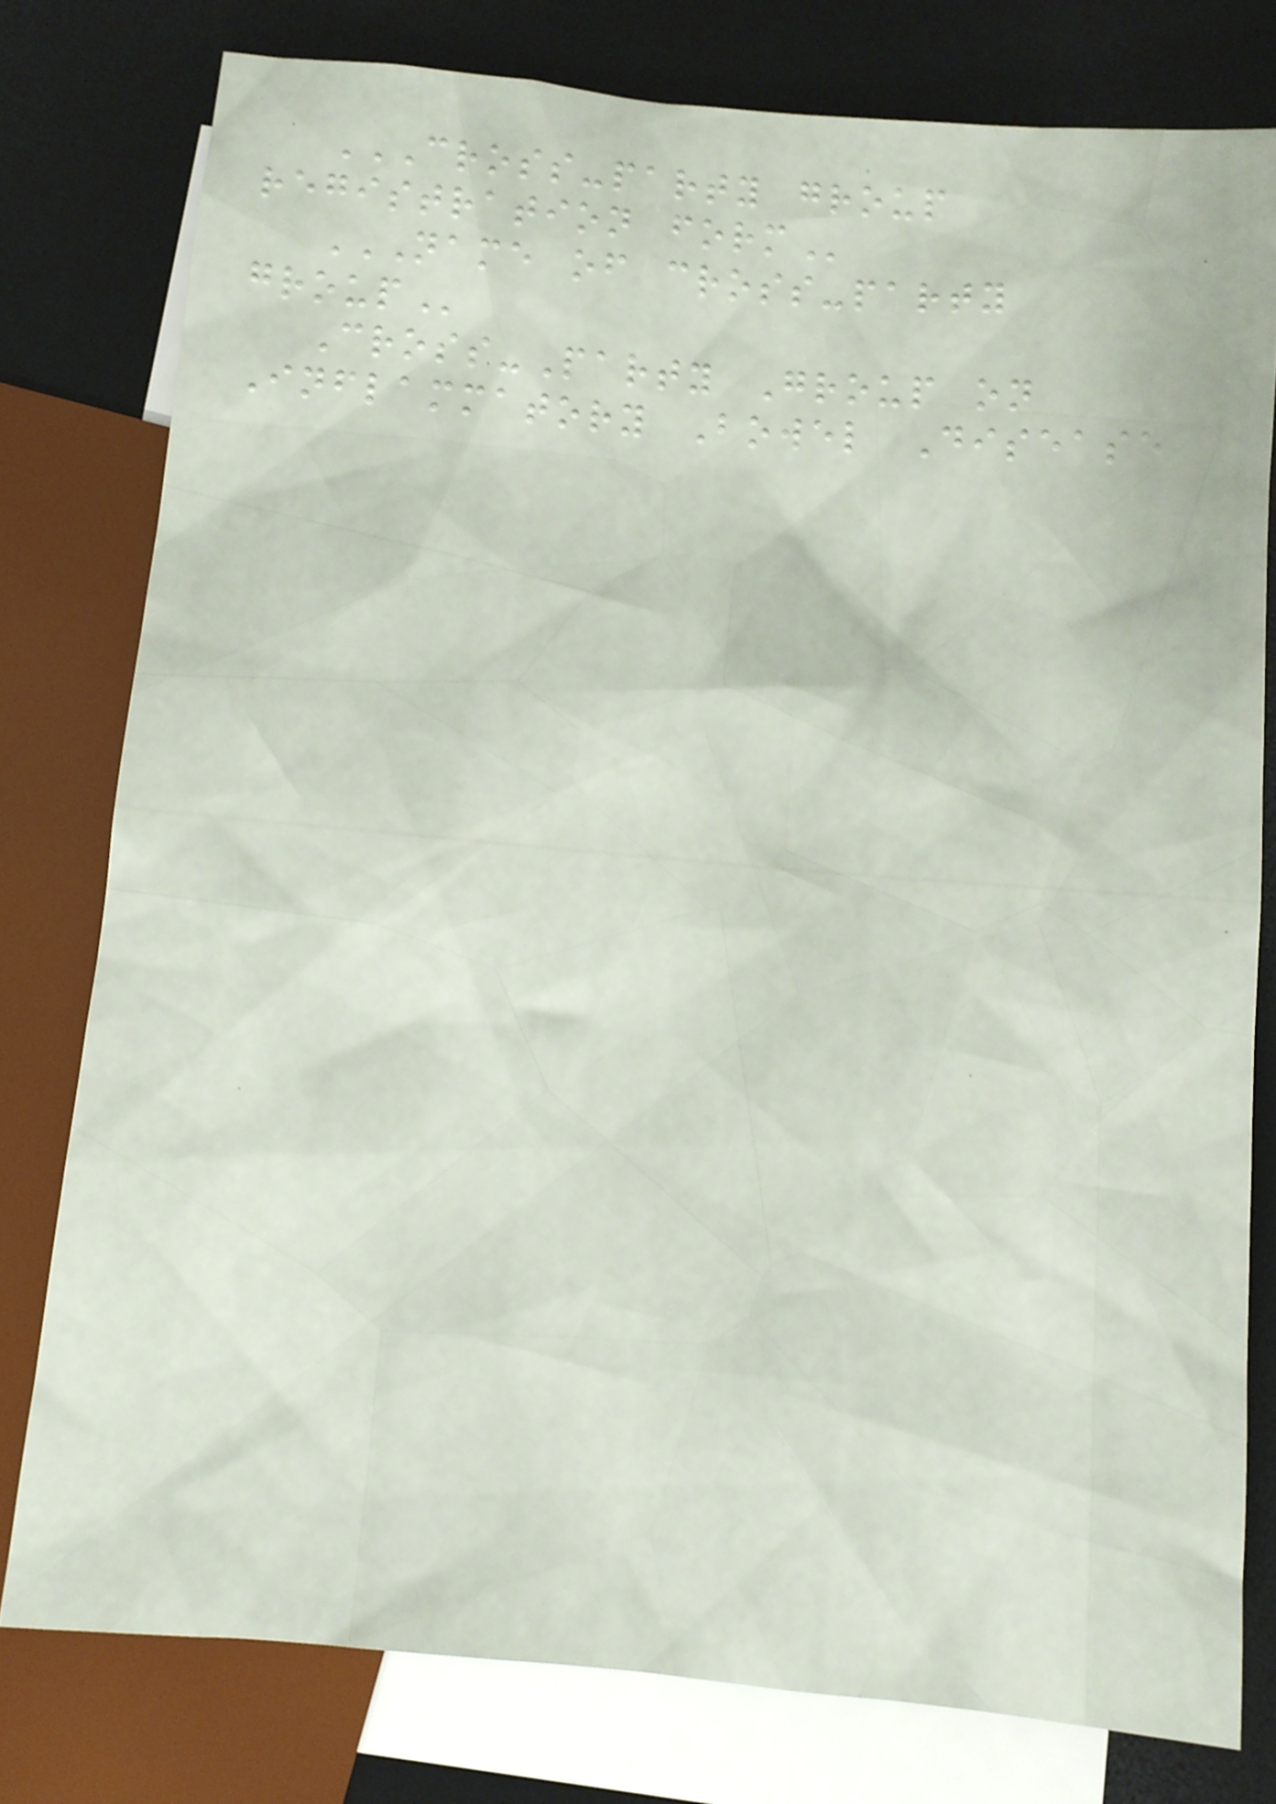CROSS-PARTY GROUP
REGISTRATION FORM
NAME OF CROSS-PARTY
GROUP
Cross-Party Group on
Inflammatory Bowel Disease
